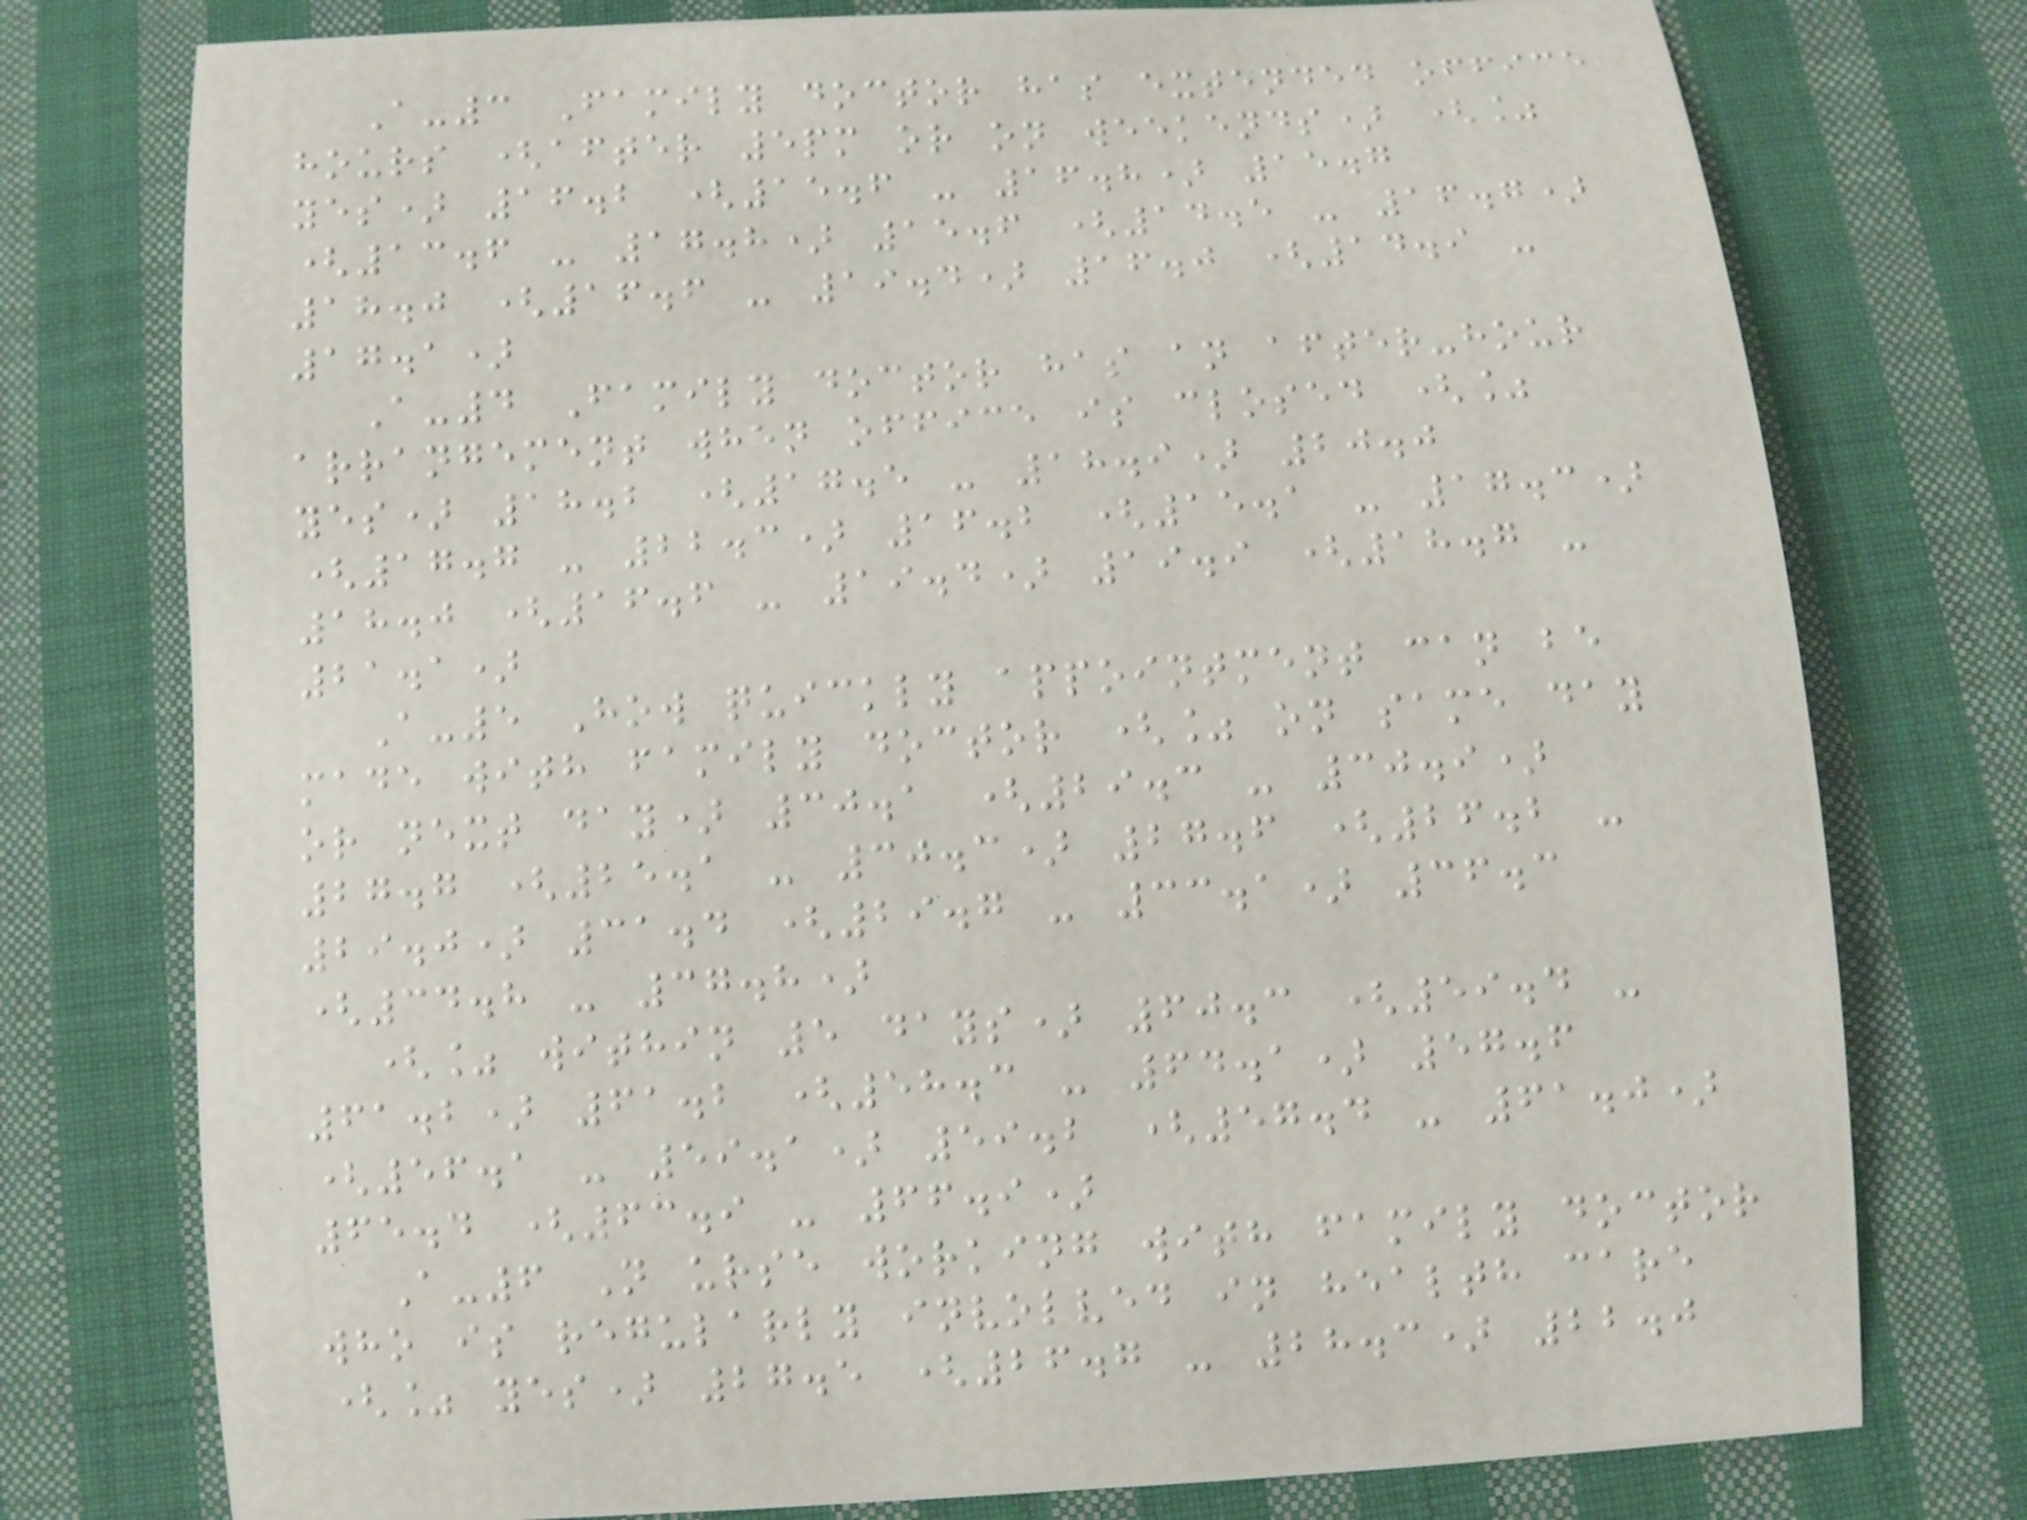A-3 Family doctor has extended office
hours (after 5pm or on weekends) (%
yes) 16.2 (15.6 - 16.8) 15.7
(13.6 - 17.8) 15.6 (14.5 - 16.7)
18.0 (16.6 - 19.4) 16.0 (14.9 -
17.1)
A-4 Family doctor has an after-hour
arrangement when office is closed (%
yes) 18.2 (17.5 - 18.9) 20.0
(17.7 - 22.3) 16.2 (15.1 - 17.3)
18.0 (16.6 - 19.4) 19.9 (18.7 -
21.1)
A-5 How quickly appointment can be
made with family doctor (% on same day
or next day) 30.1 (29.3 - 30.9)
27.7 (25.1 - 30.3) 27.6 (26.2 -
29.0) 31.4 (29.7 - 33.1) 36.3
(34.8 - 37.8)
(% within 5 days) 60.3 (59.4 -
61.2) 61.2 (58.3 - 64.1) 57.6
(56.1 - 59.1) 59.2 (57.4 - 61.0)
65.4 (63.9 - 66.9)
A-6 N urse working with family doctor
who is regularly involved in health care
(% yes) 27.5 (26.7 - 28.3) 22.0
